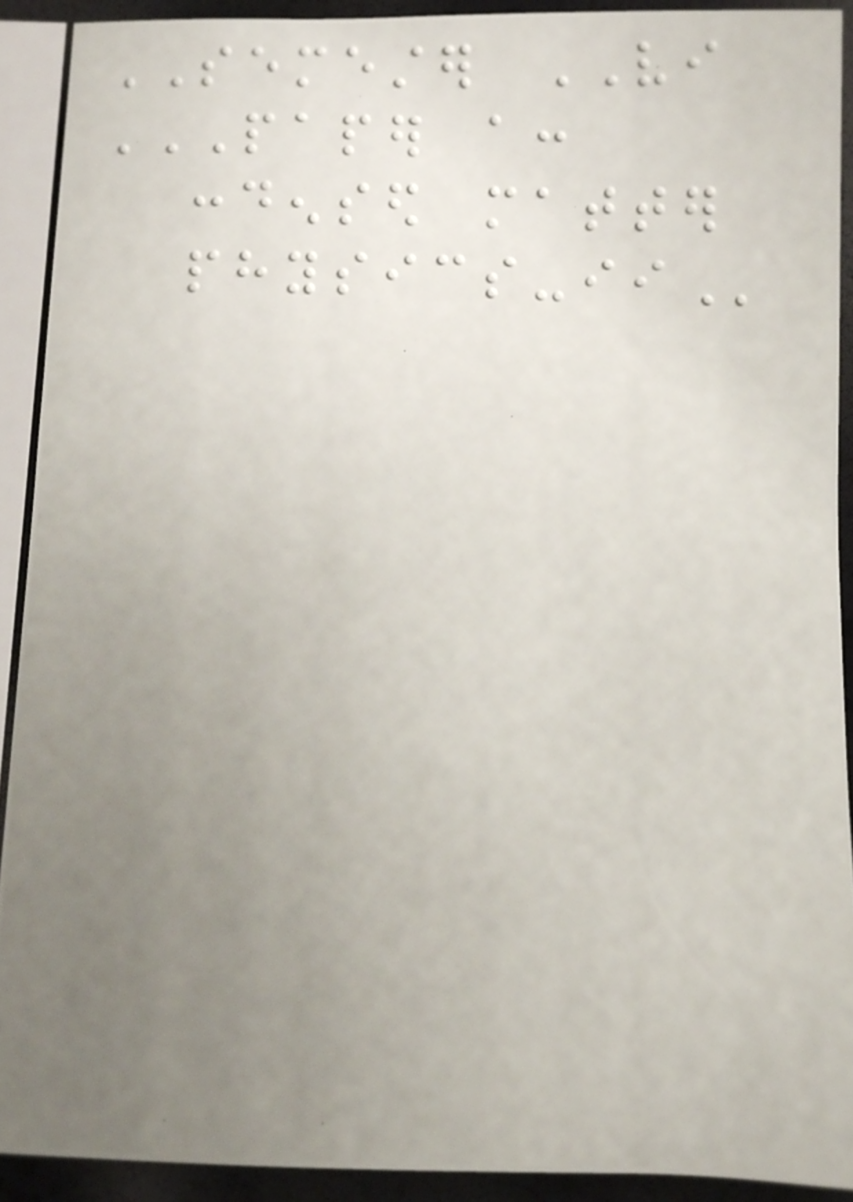SEMESTER VI
PAPER A:
CONDENSED MATTER
PHYSICS-II
